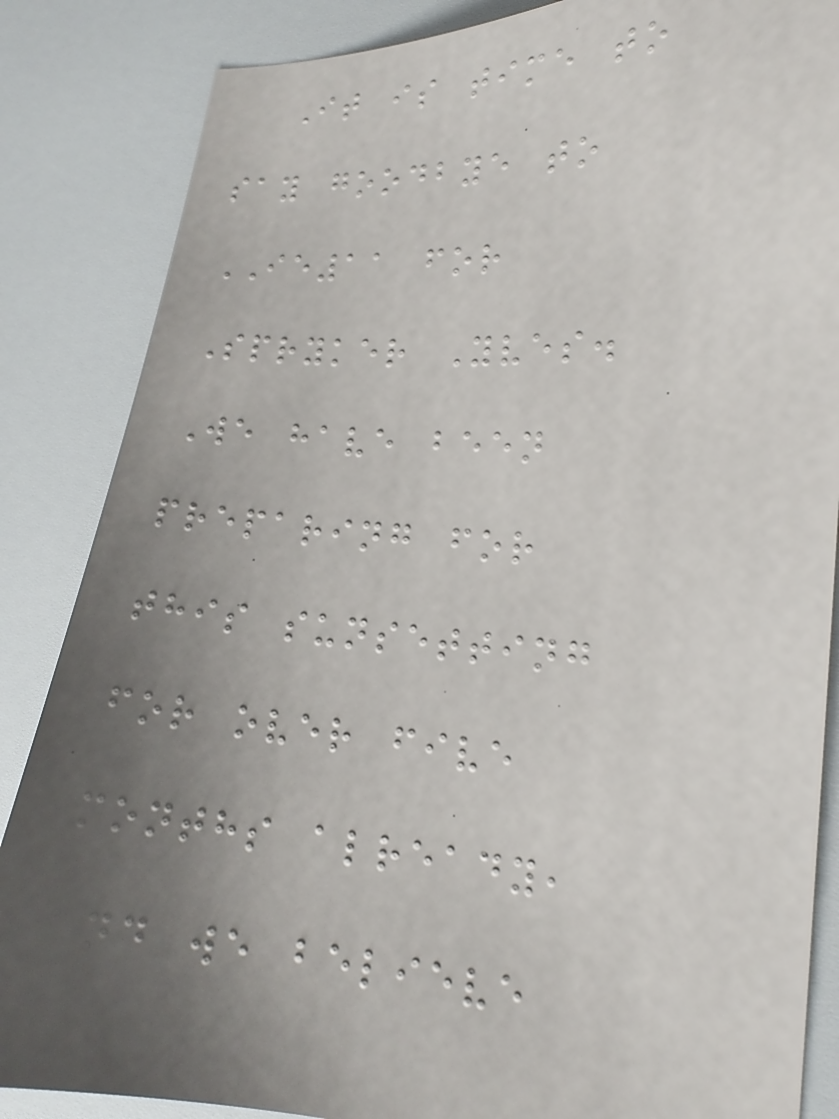It is time to
say goodbye to
IE11 for
Spryker Yves.
We have been
preparing for
this sunsetting
for over five
months already,
and we believe
